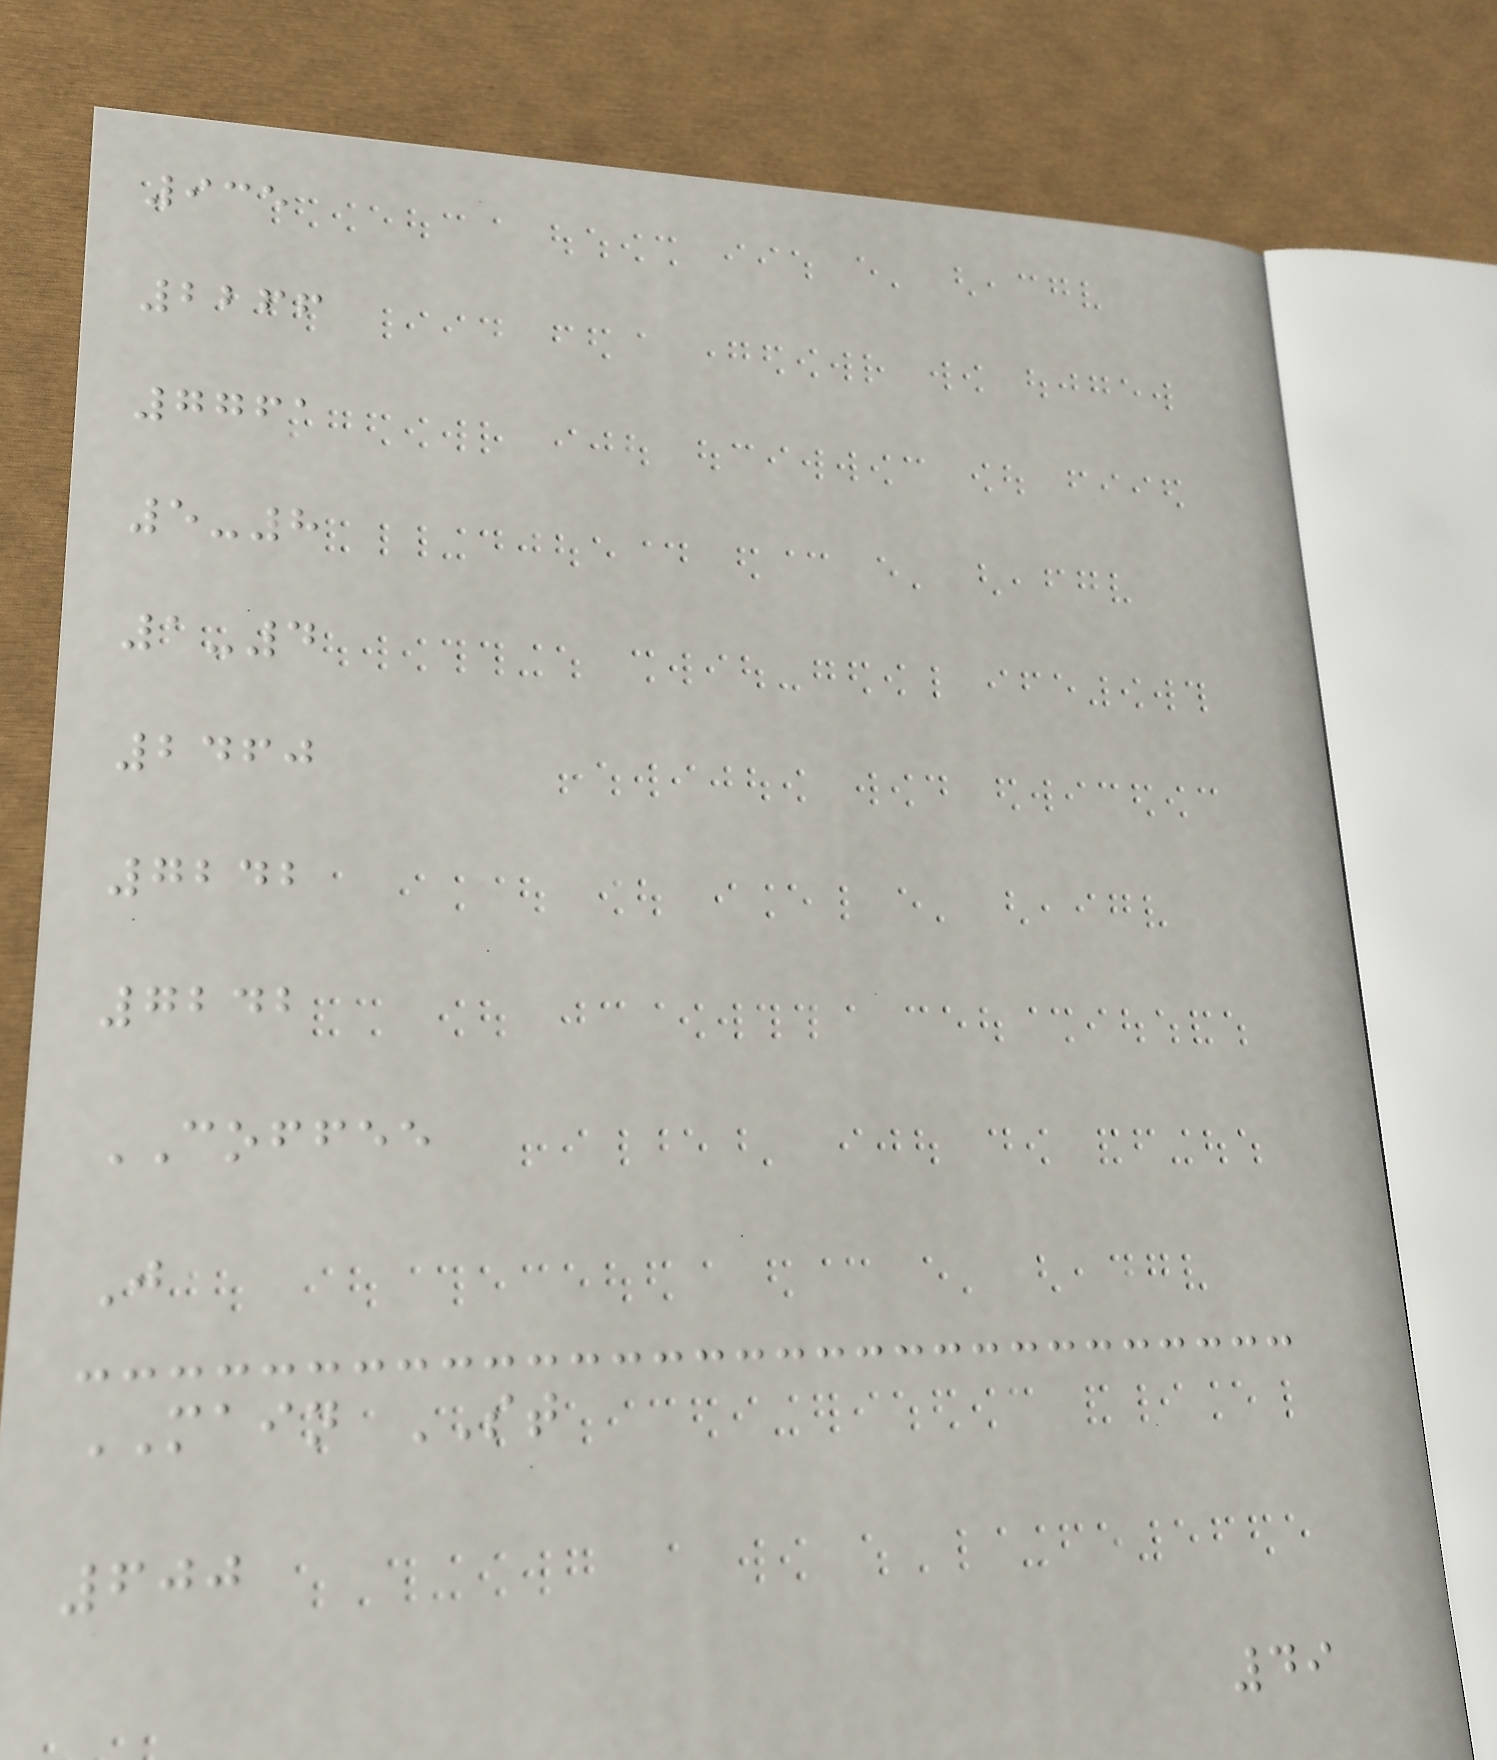935
2266
7761
5-8
1-4
2460
7242
7242
COFFEE
J
MAIN ST
600
49
